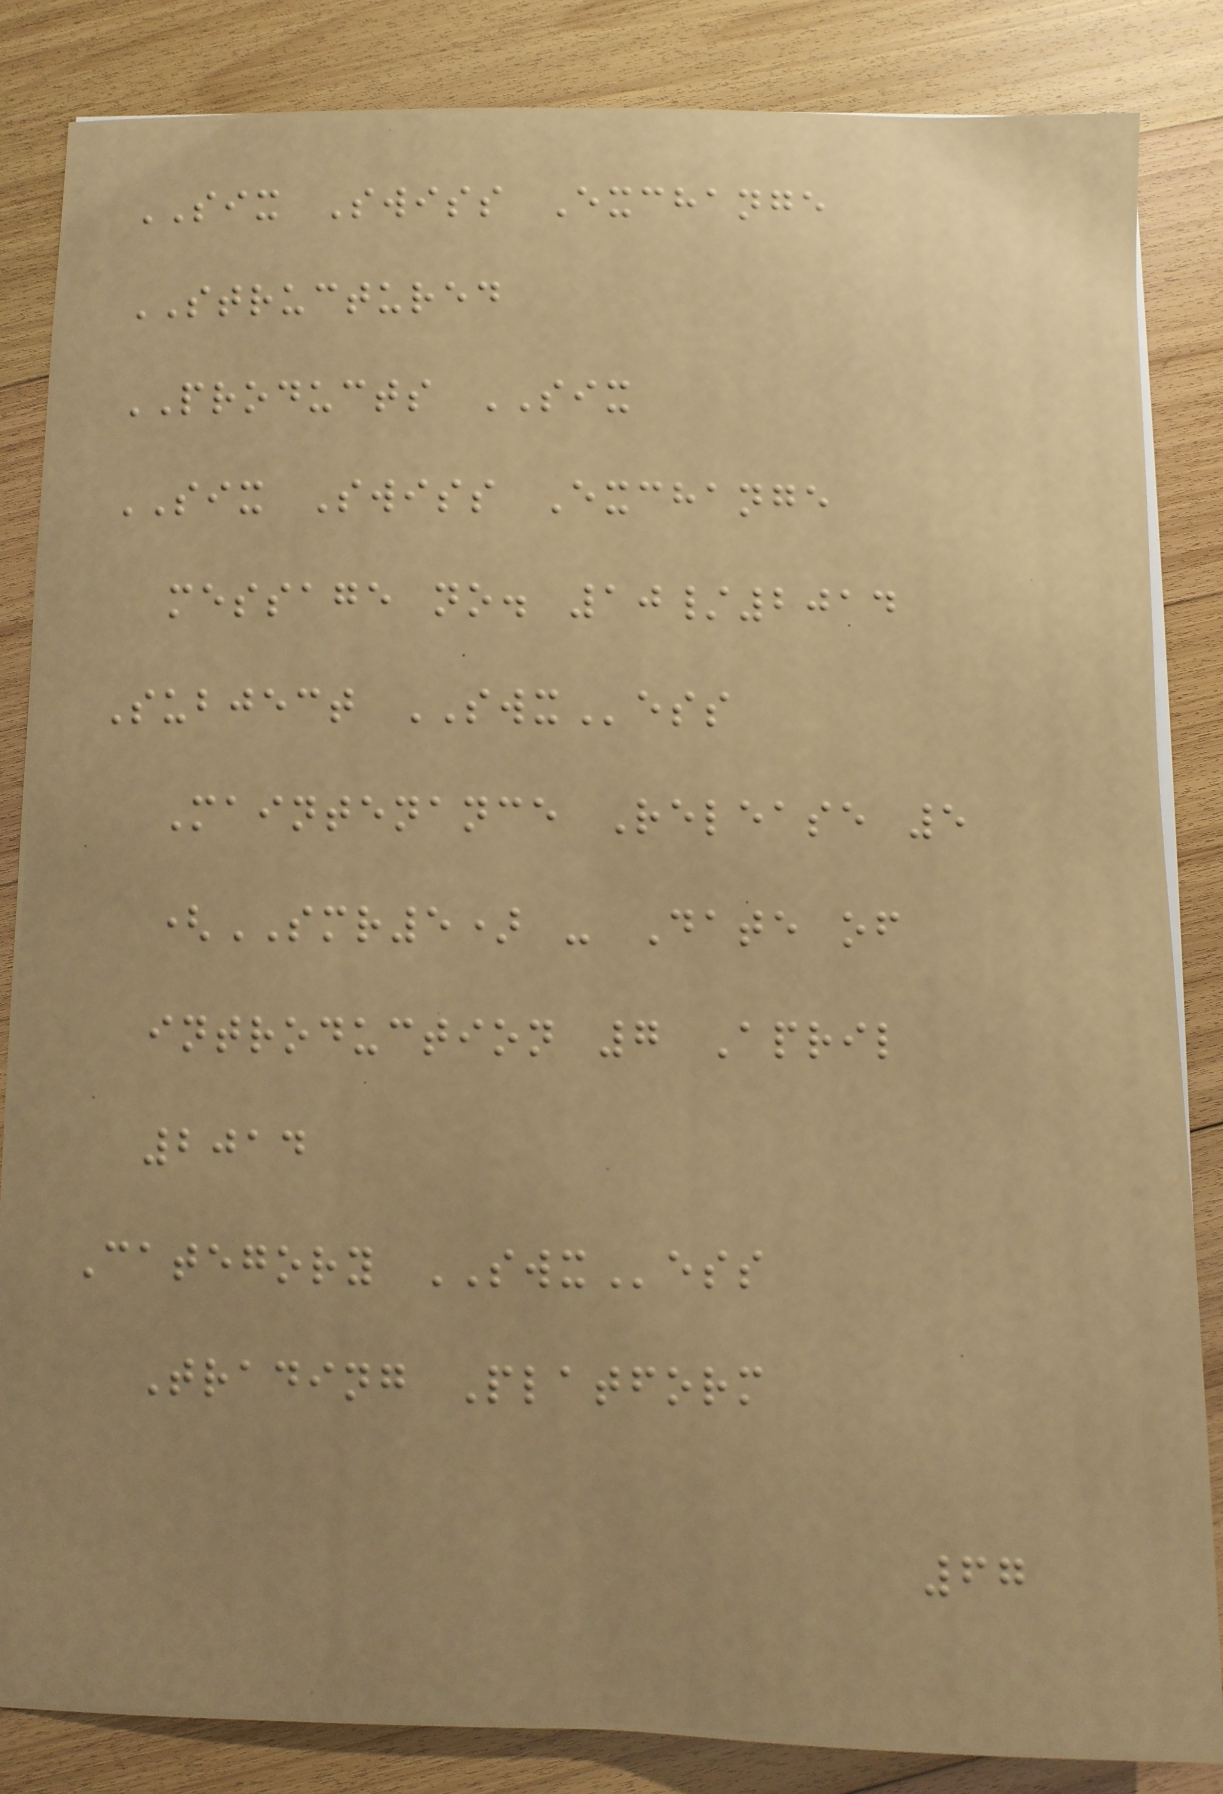SIX Swiss Exchange
STRUCTURED
PRODUCTS SIX
SIX Swiss Exchange
message no. 10/2014
Subject SWXess
Maintenance Release 5
(SMR5) - Date of
introduction 7 April
2014
Category SWXess
Trading Platform
67
